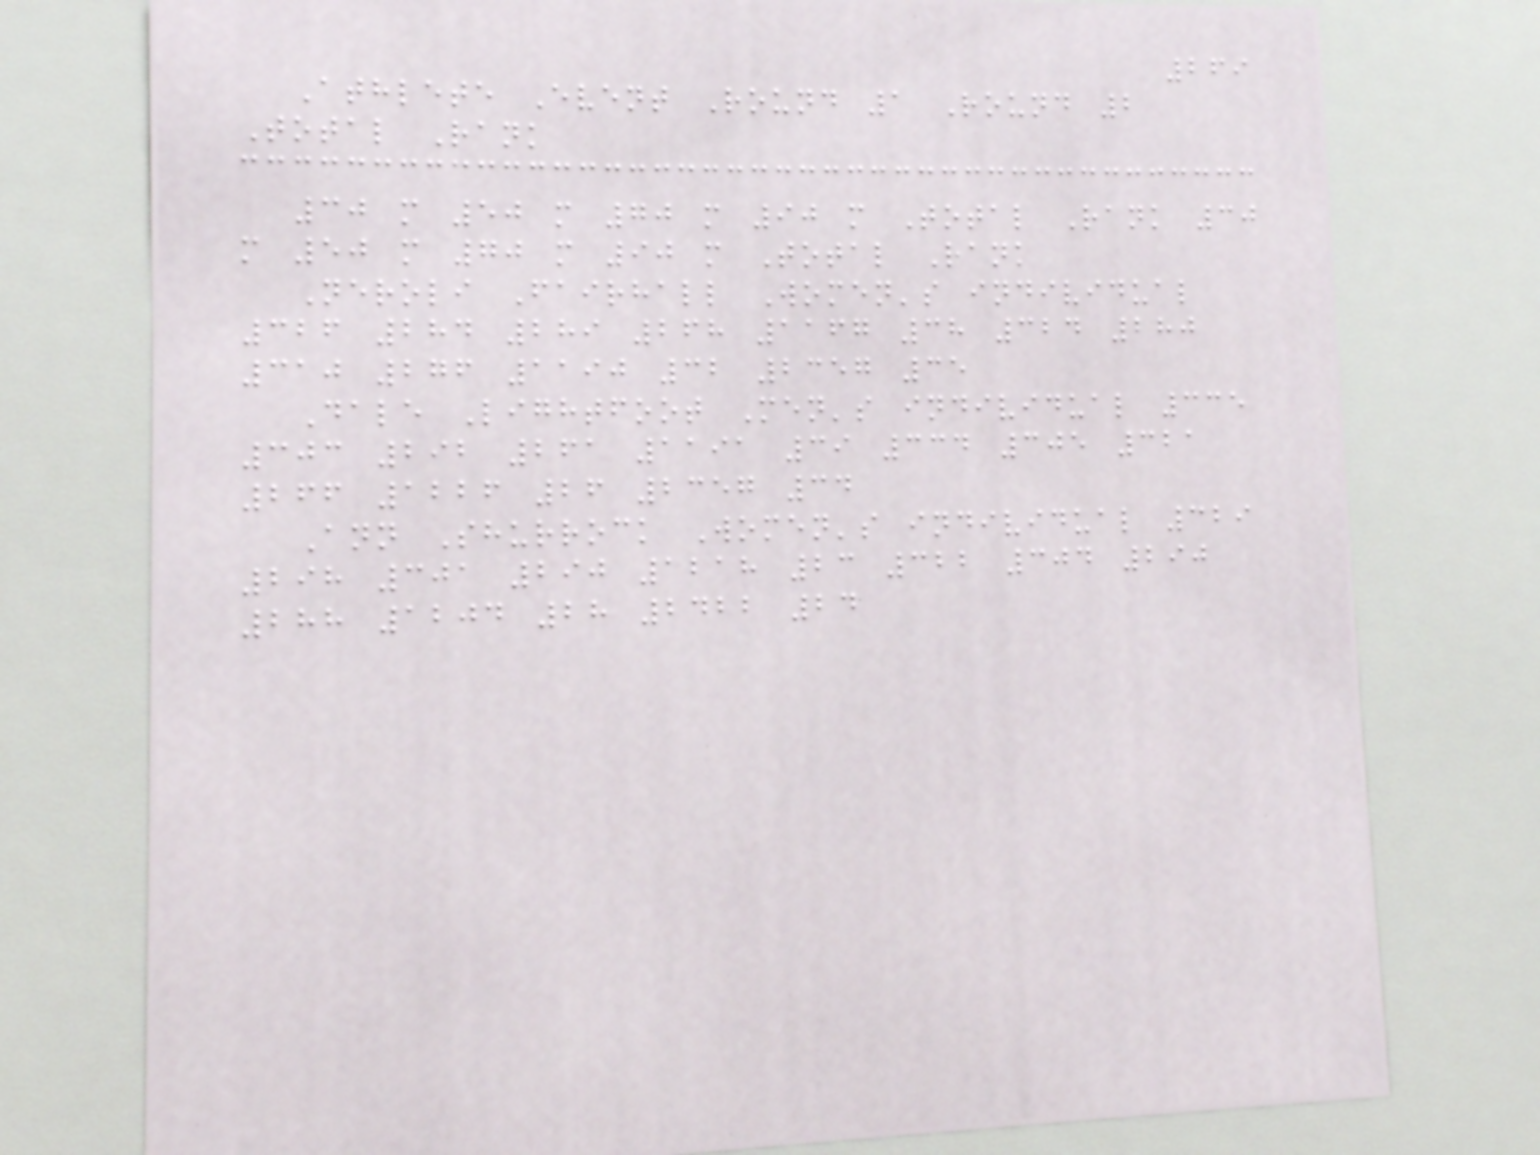269
Athlete Event Round 1 Round 2
Total Rank
30 m 50 m 70 m 90 m Total Rank 30
m 50 m 70 m 90 m Total Rank
Neroli Fairhall Women's individual
326 284 289 268 1167 38 324 280
310 276 1190 32 2357 35
Dale Lightfoot Men's individual 335
303 292 261 1191 39 334 305 321
266 1226 26 2357 34
Ann Shurrock Women's individual 329
298 301 290 1218 23 322 304 290
288 1204 28 2422 24
